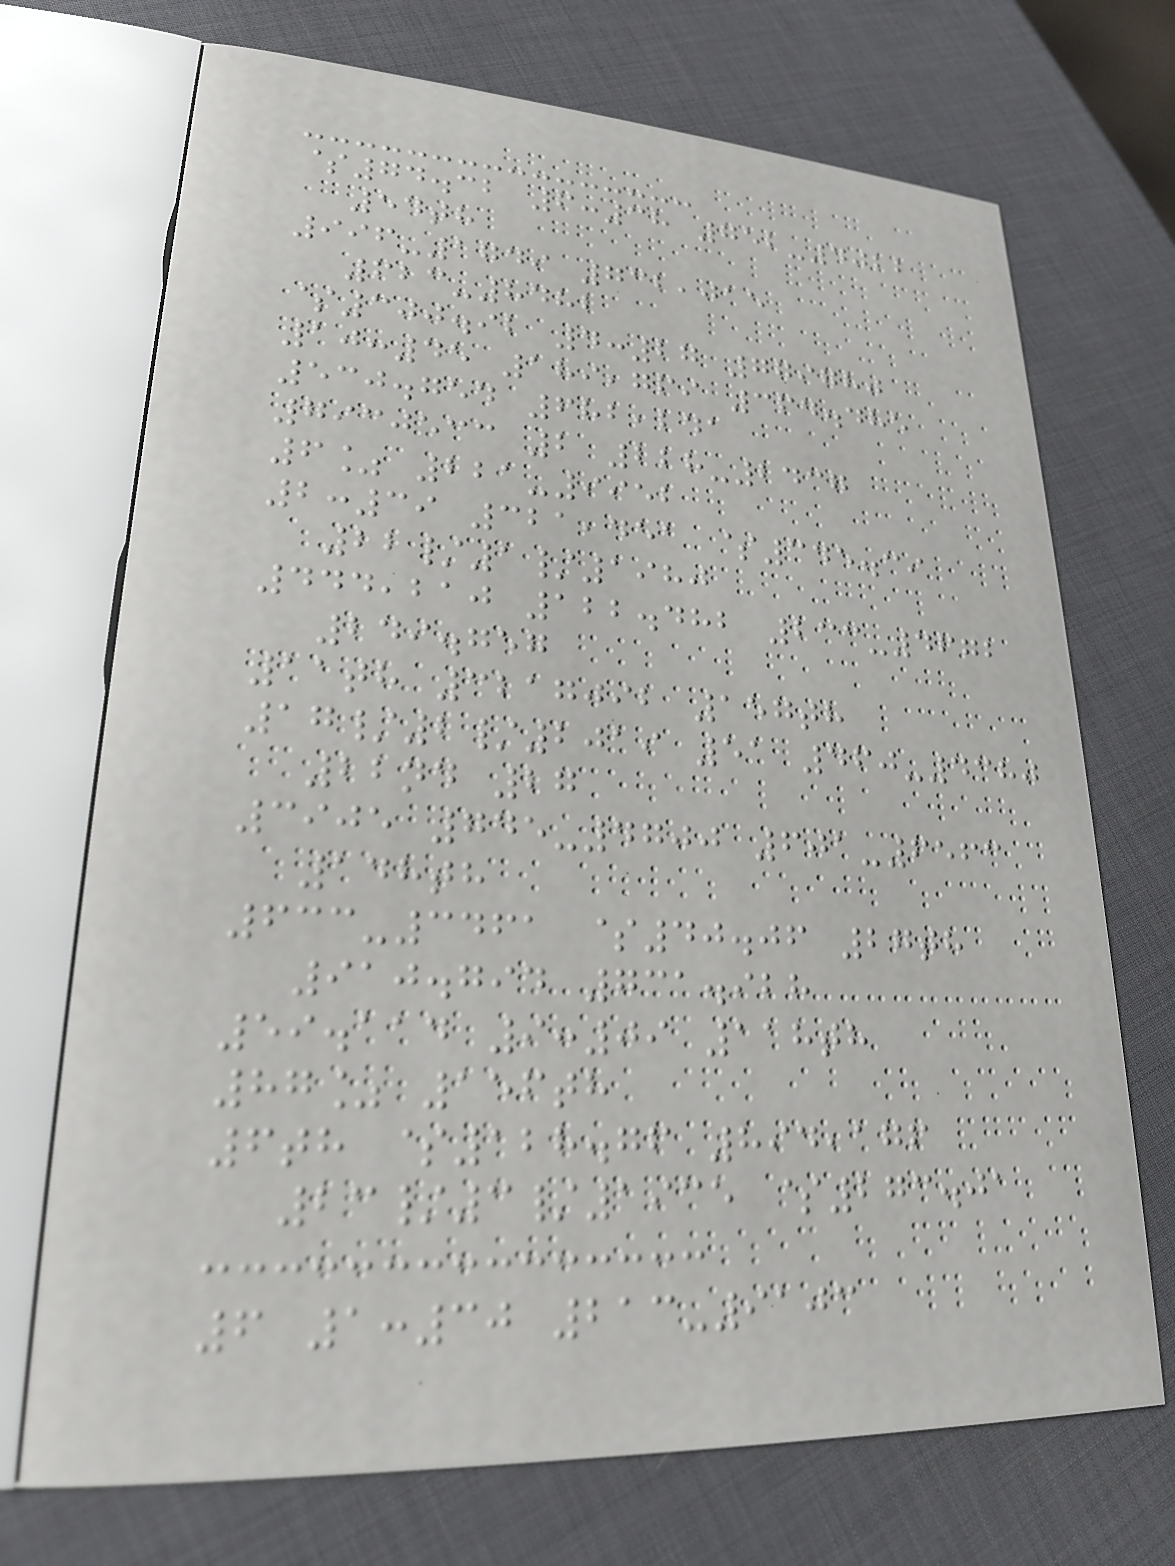$74.32 6:38 752-4022
54th
996-1749 732,015
623-8482
$300.92 4:27 779780
10:45 189,769 364.485
530.754 682,241
7930533 2 228-2437
6% 221-9952
2:39 321,451 $345.39
22/1/1980
444,210 122.482 233-4672
249.757
11th 3217092 157th
17/2/2019 51 460-4380
22nd 27
3905 745-4700 601-6563
148th
633-3461 $40.06 27th
910.794 731.928
59.114 9:09 118th
87% 156th
6th $128.76 894,176
23/3/1935 $273.01
6 1:30 213-9103
